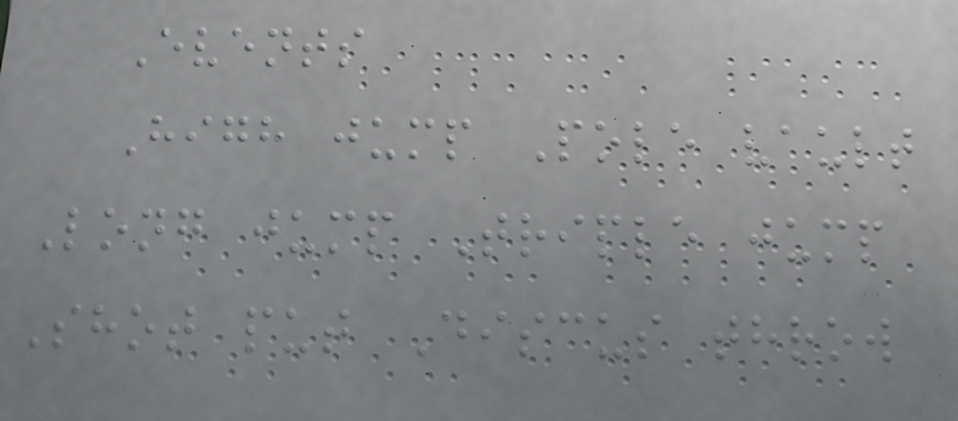Events
High jump Pole vault
Long jump Triple jump
Shot put Discus throw
